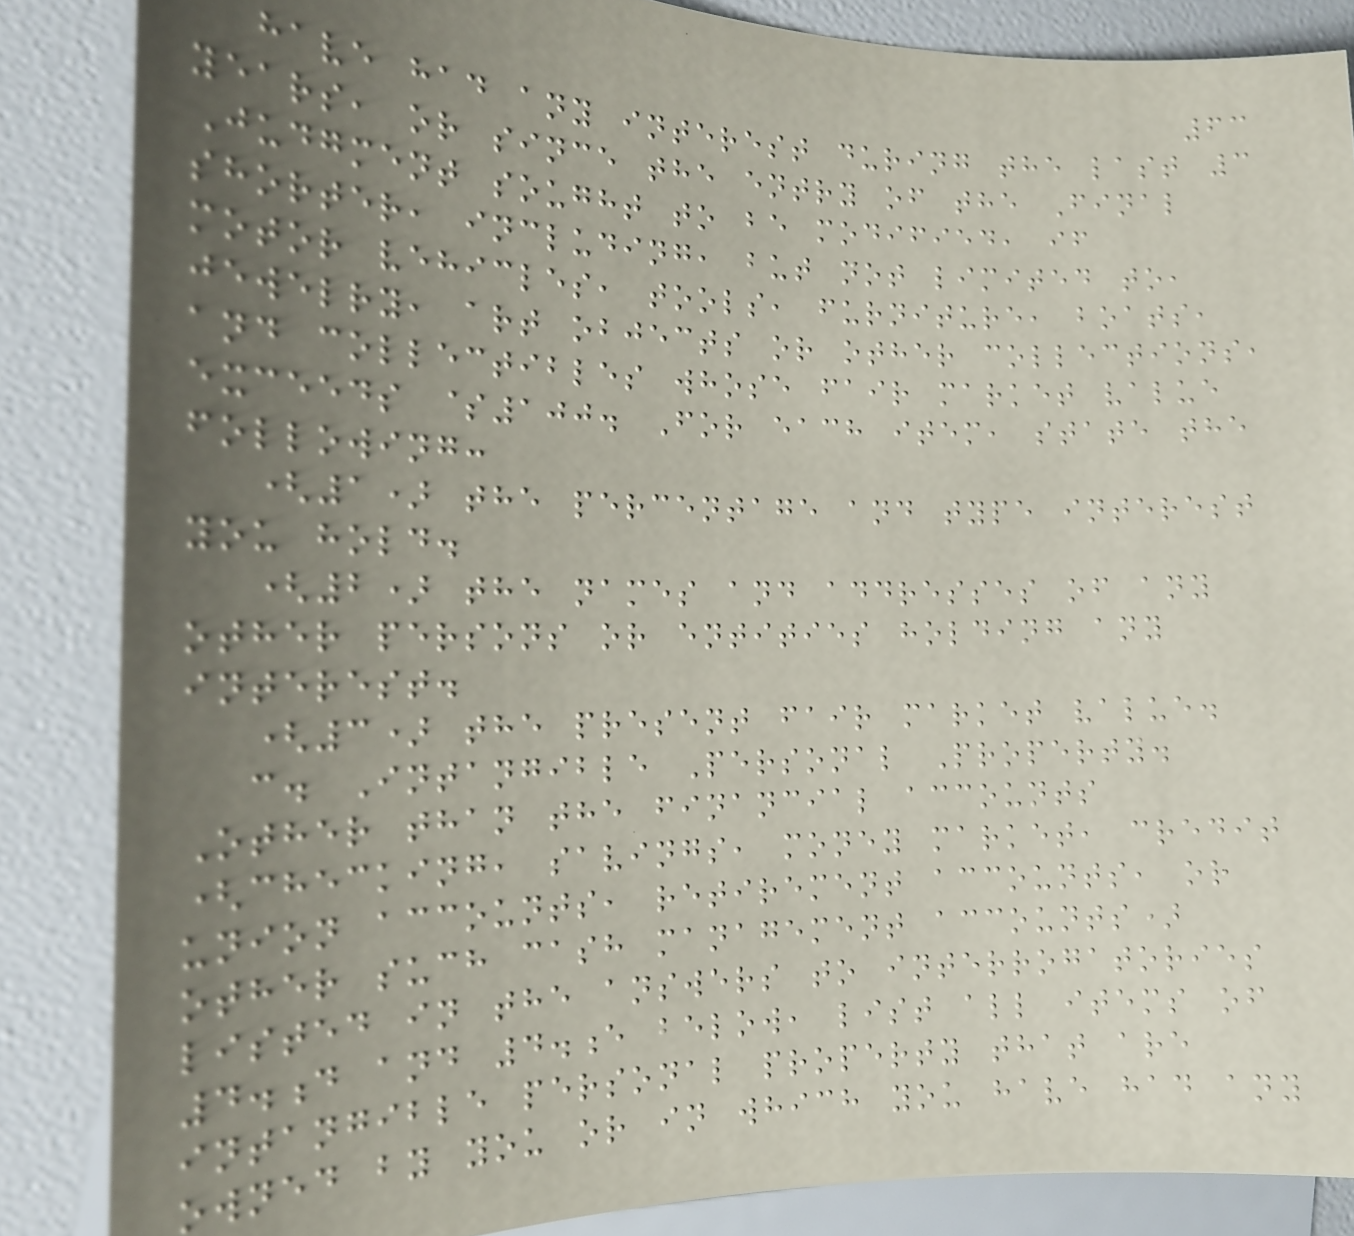63
have had any interest during the last 3
years, or since the entry of the Final
Judgment sought to be modified, if
shorter, including, but not limited to,
motor vehicles, tools, furniture, boats,
jewelry, art objects or other collections,
and collectibles whose fair market value
exceeds $100. For each item, state the
following:
(1) the percentage and type interest
you hold.
(2) the names and addresses of any
other persons or entities holding any
interest.
(3) the present fair market value.
c. Intangible Personal Property.
Other than the financial accounts
(checking, savings, money market, credit
union accounts, retirement accounts, or
other such cash management accounts)
listed in the answers to interrogatories
4.d and 4.e below, list all items of
intangible personal property that are
owned by you or in which you have had any
